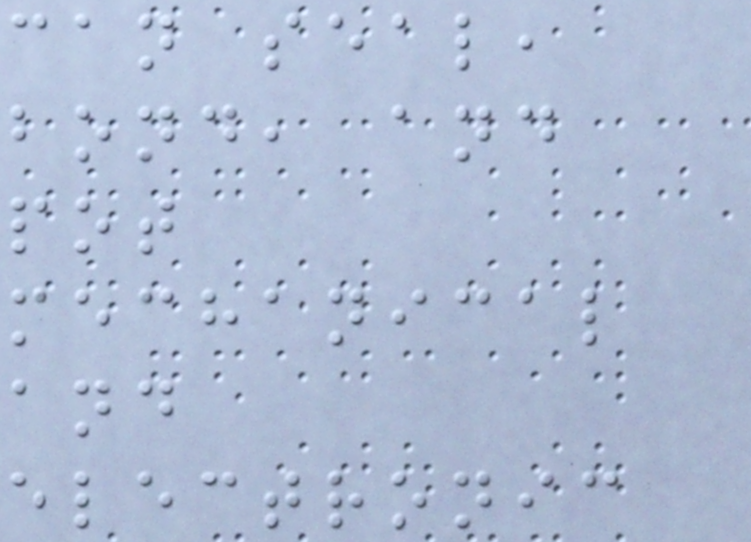can seal,
bond, and
pot
mechanical
and
electronic
